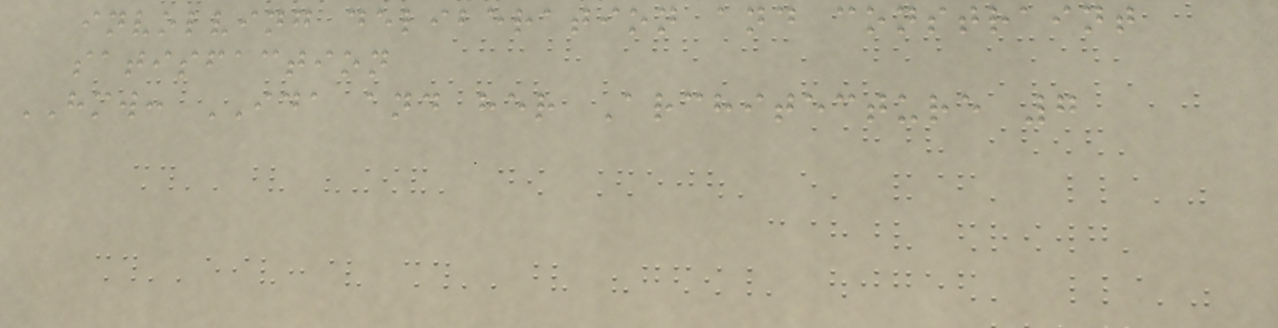involving deliberation and constraint
satisfaction
HMW: IDA and her Architecture 7
